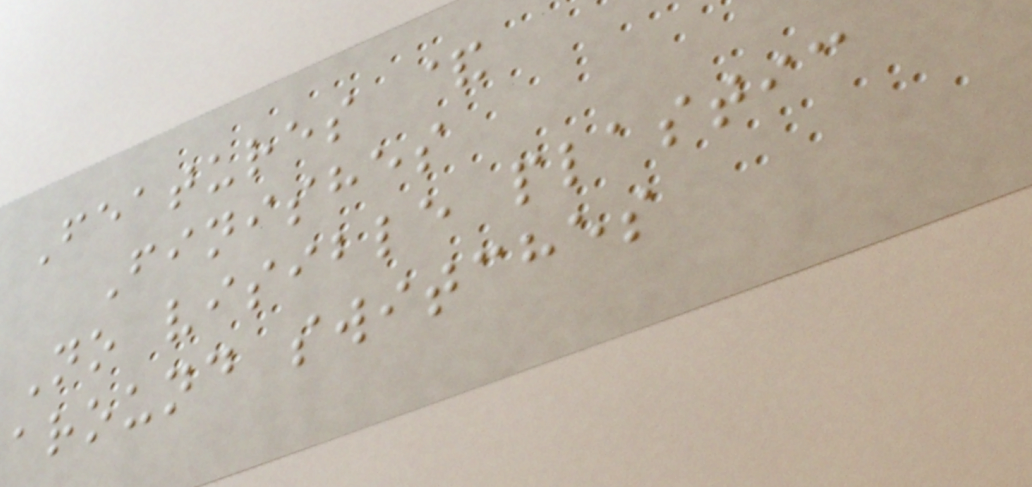Features &
Finishes
No visible plastic
around switches
